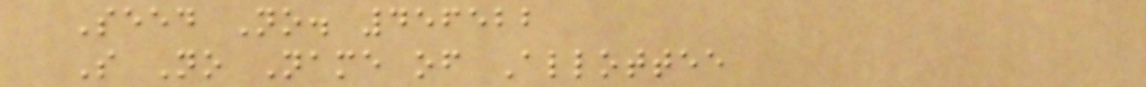Seed No. 456522
S No Name of Allottee
